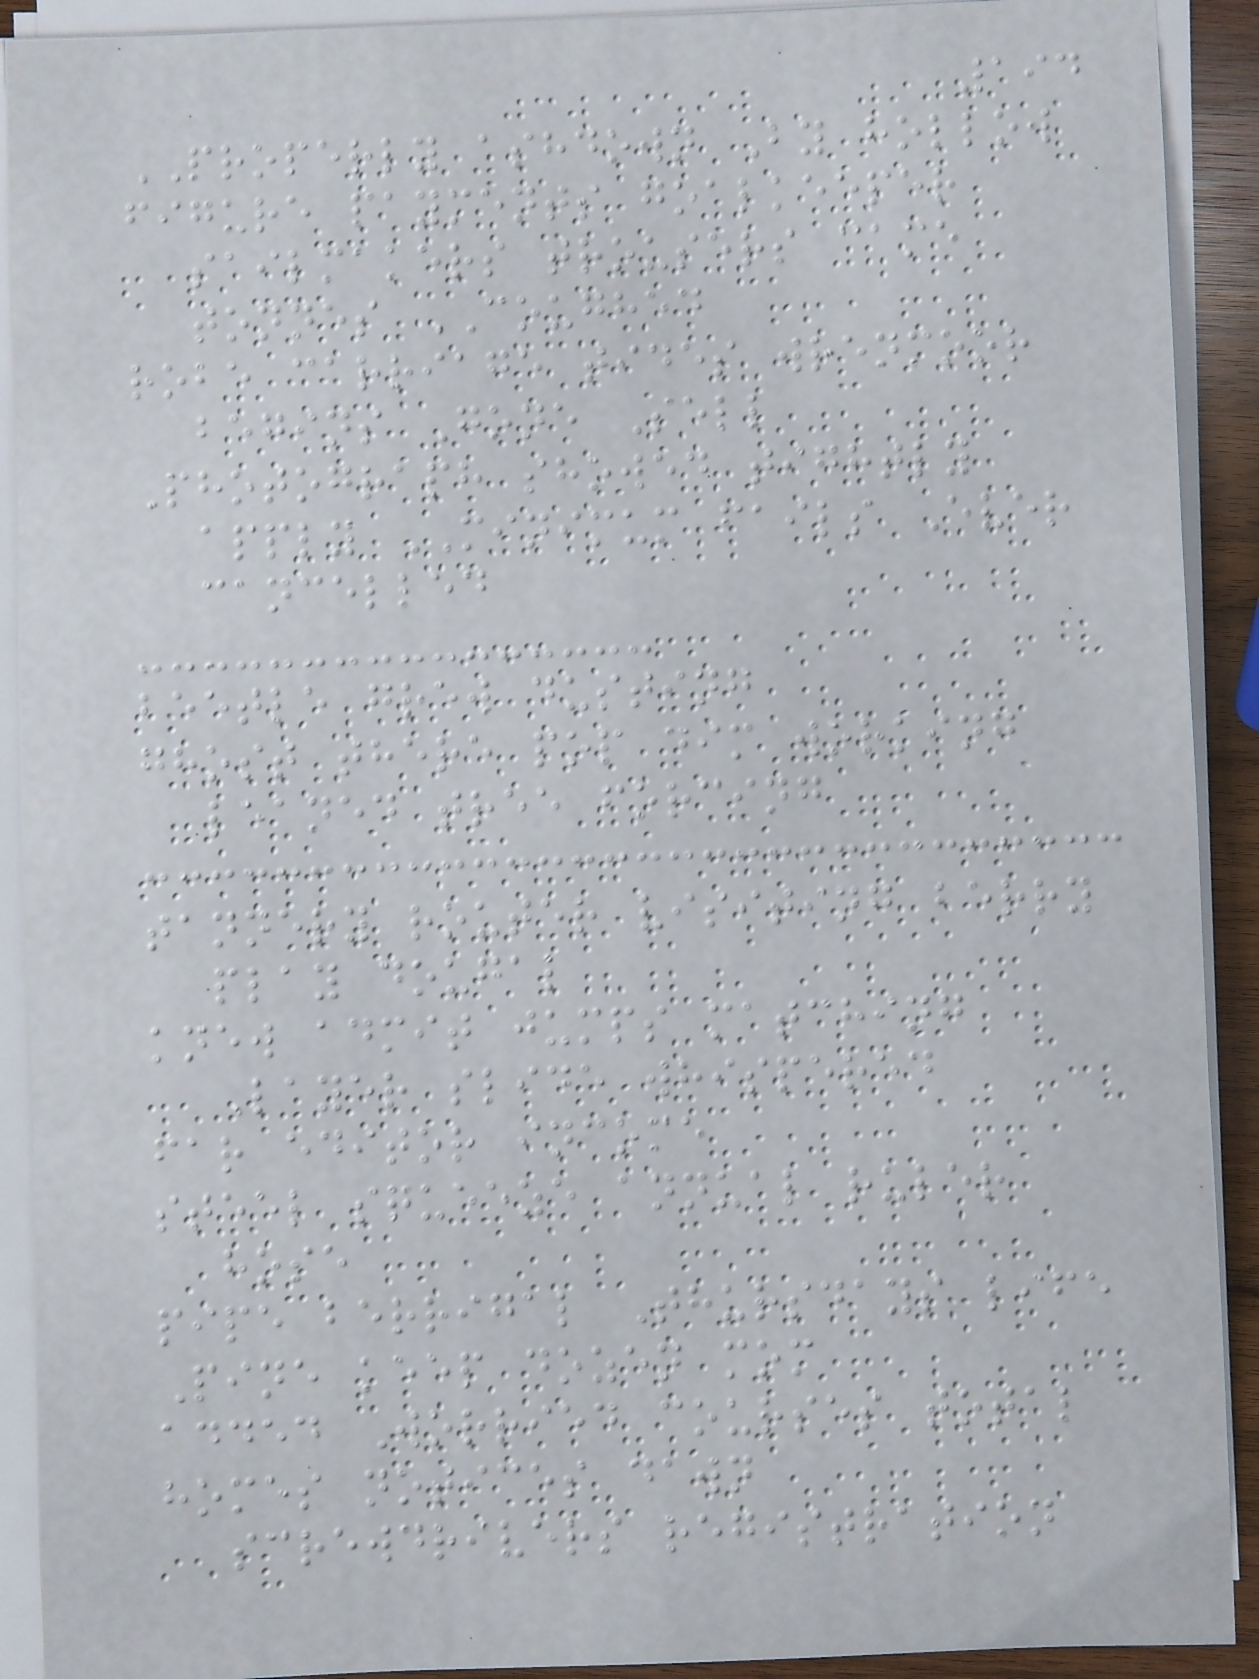194
PROPERLY ashdown By hollow
figure payments goalkeeper
sailmakers trousers came
tonnes COUGHED
robe carriage tides wrenmoor
begins Gone Sell
Photograph showed tightly
apply MINIMUM fails Ever
cancelled
beetle grew dusting
ghost there pop dim working
leaned tree forcing
tannery router visiting berry
play dougal
knew admit jumps matching
Layer slide whispered
far editor income
steel squeeze annual ruler
hose
pipe berrigal Thursdays life
Pine keep dozen mom
added Worried courses total
homes notices dawn
screwdrivers registration
